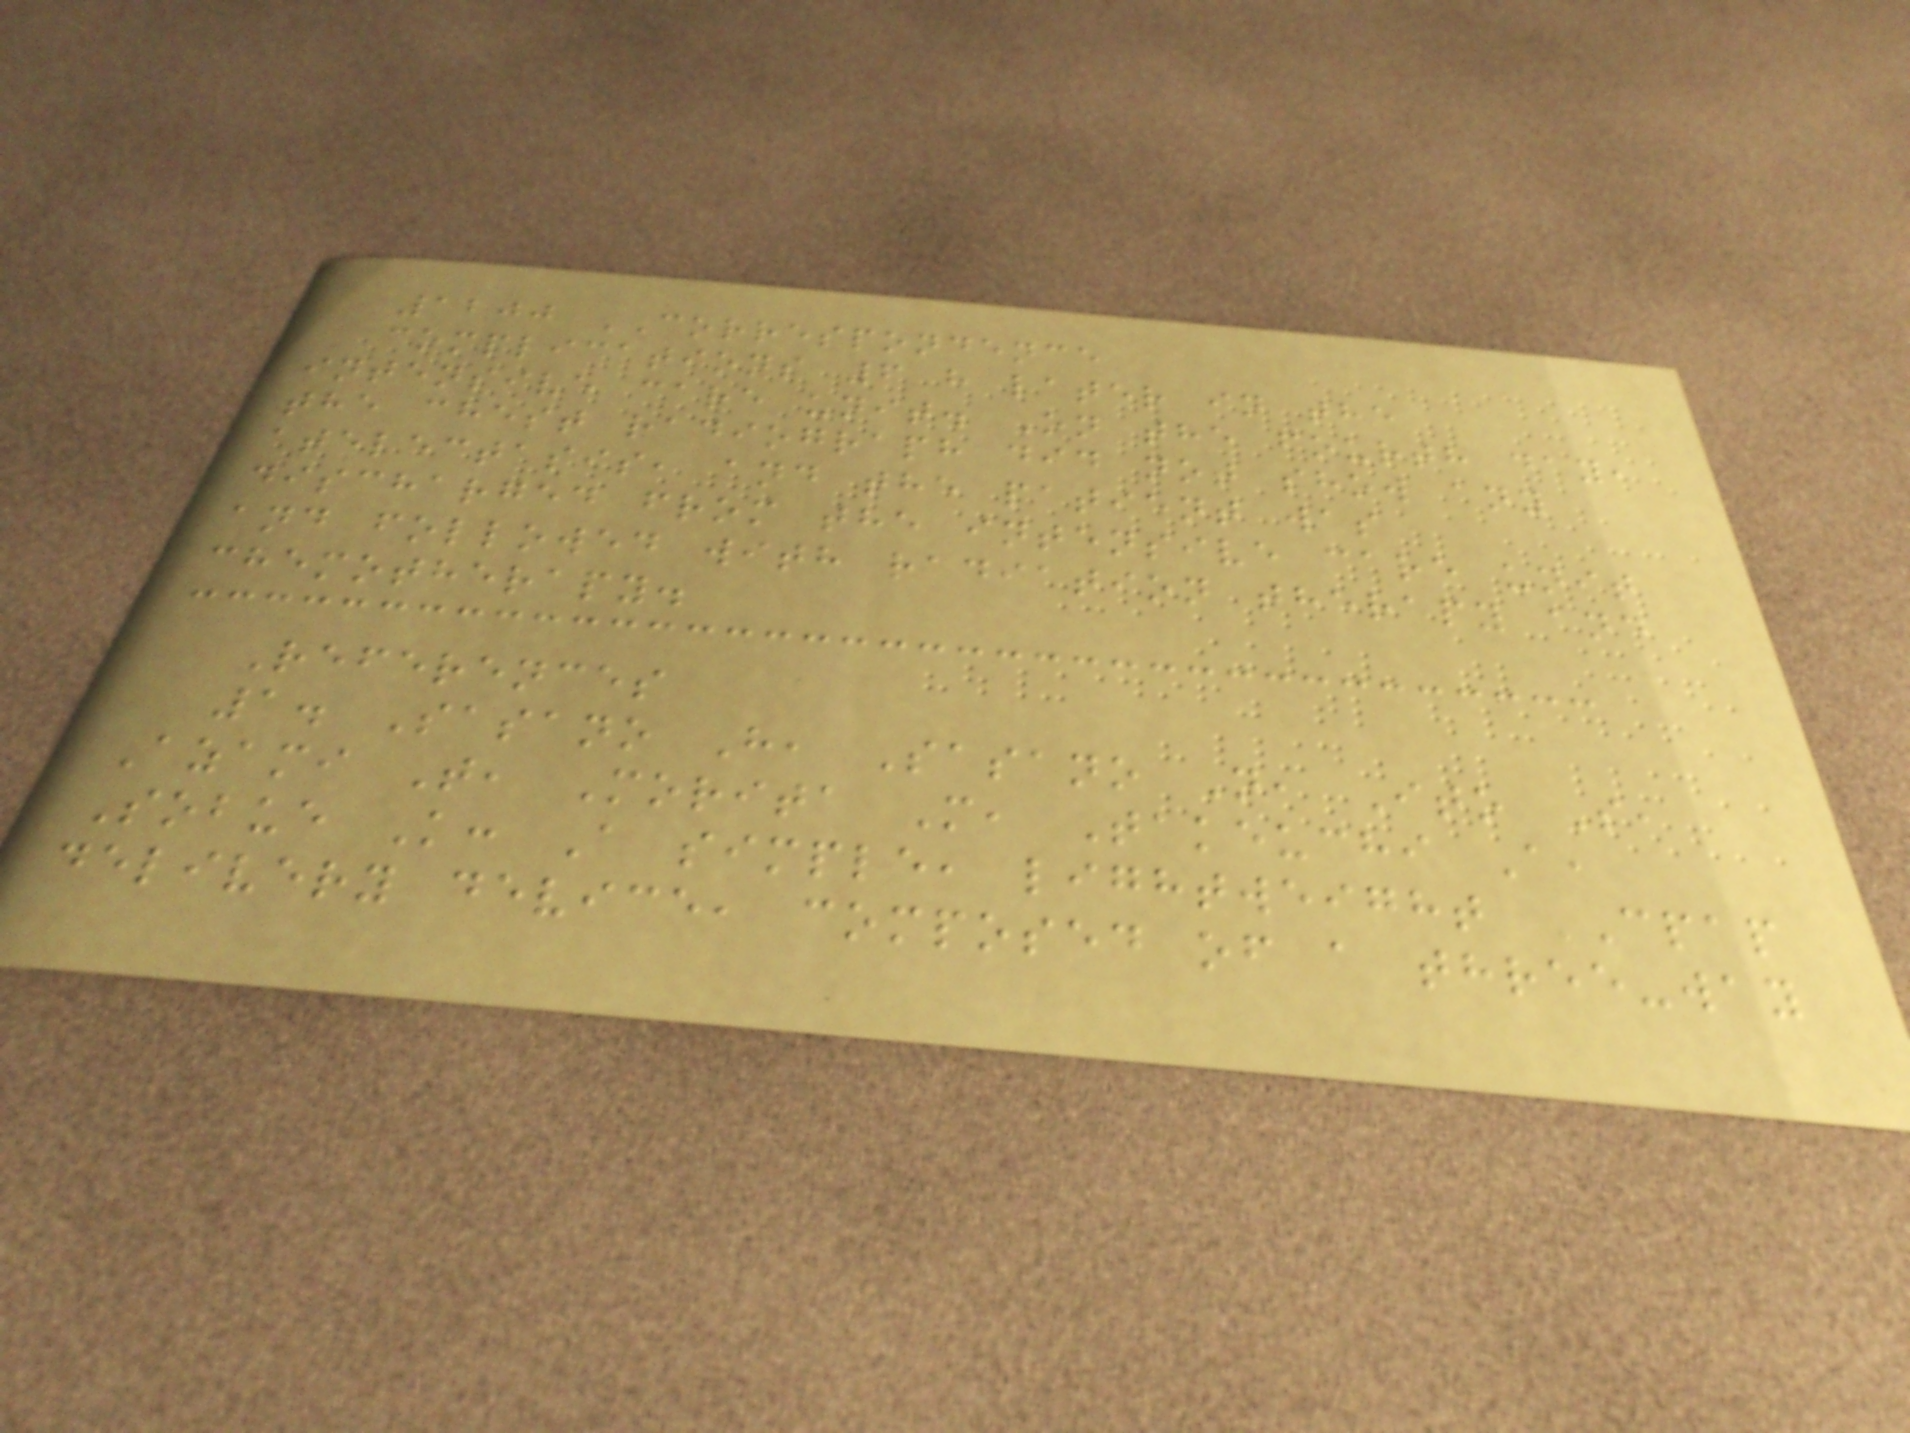1200 CORRESPONDENCE
complications 6 h later in the
intensive care unit. On the fourth day,
the chest radiograph did not show any
atelectasis, and the patient was
discharged from the intensive care unit
and followed with radiation therapy and
chemotherapy.
References
1. Sasano H, Sasano N, Ito S,
Azami T, Morita M, Takeuchi A,
Sobue K: A simple, lightweight CPAP
delivery device, composed of a three-way
